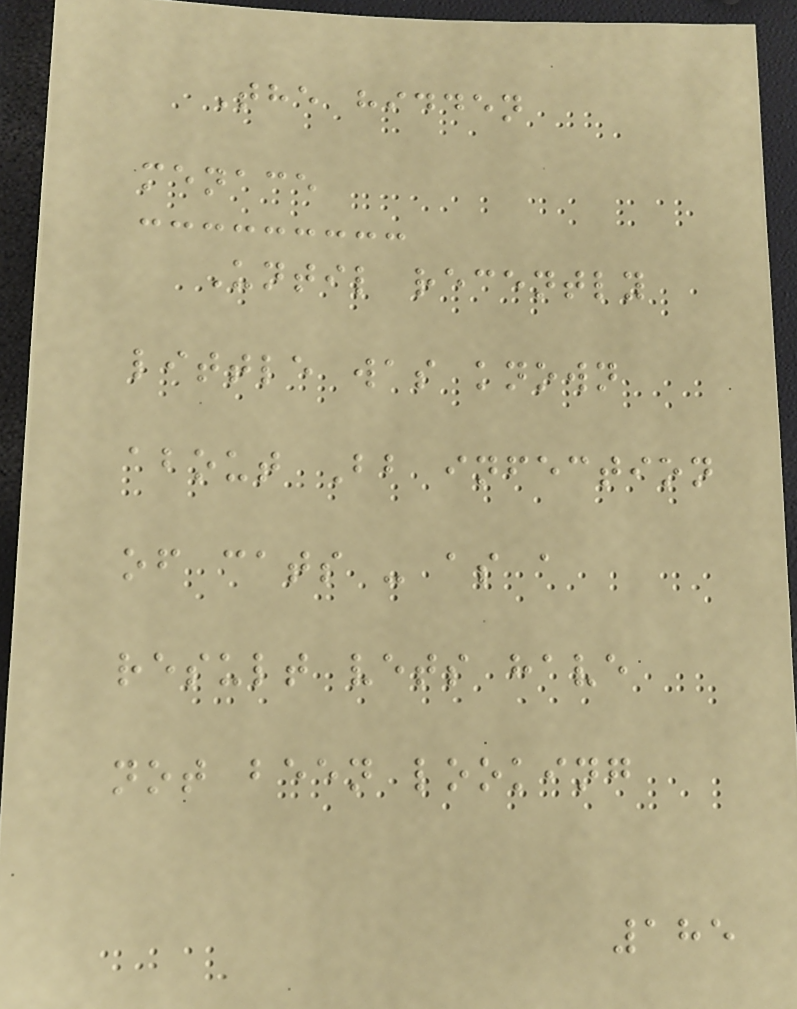The hidden
menace
Until recently
little was known
about Bb infection
of cats - as a
result vets have
not been looking
185
